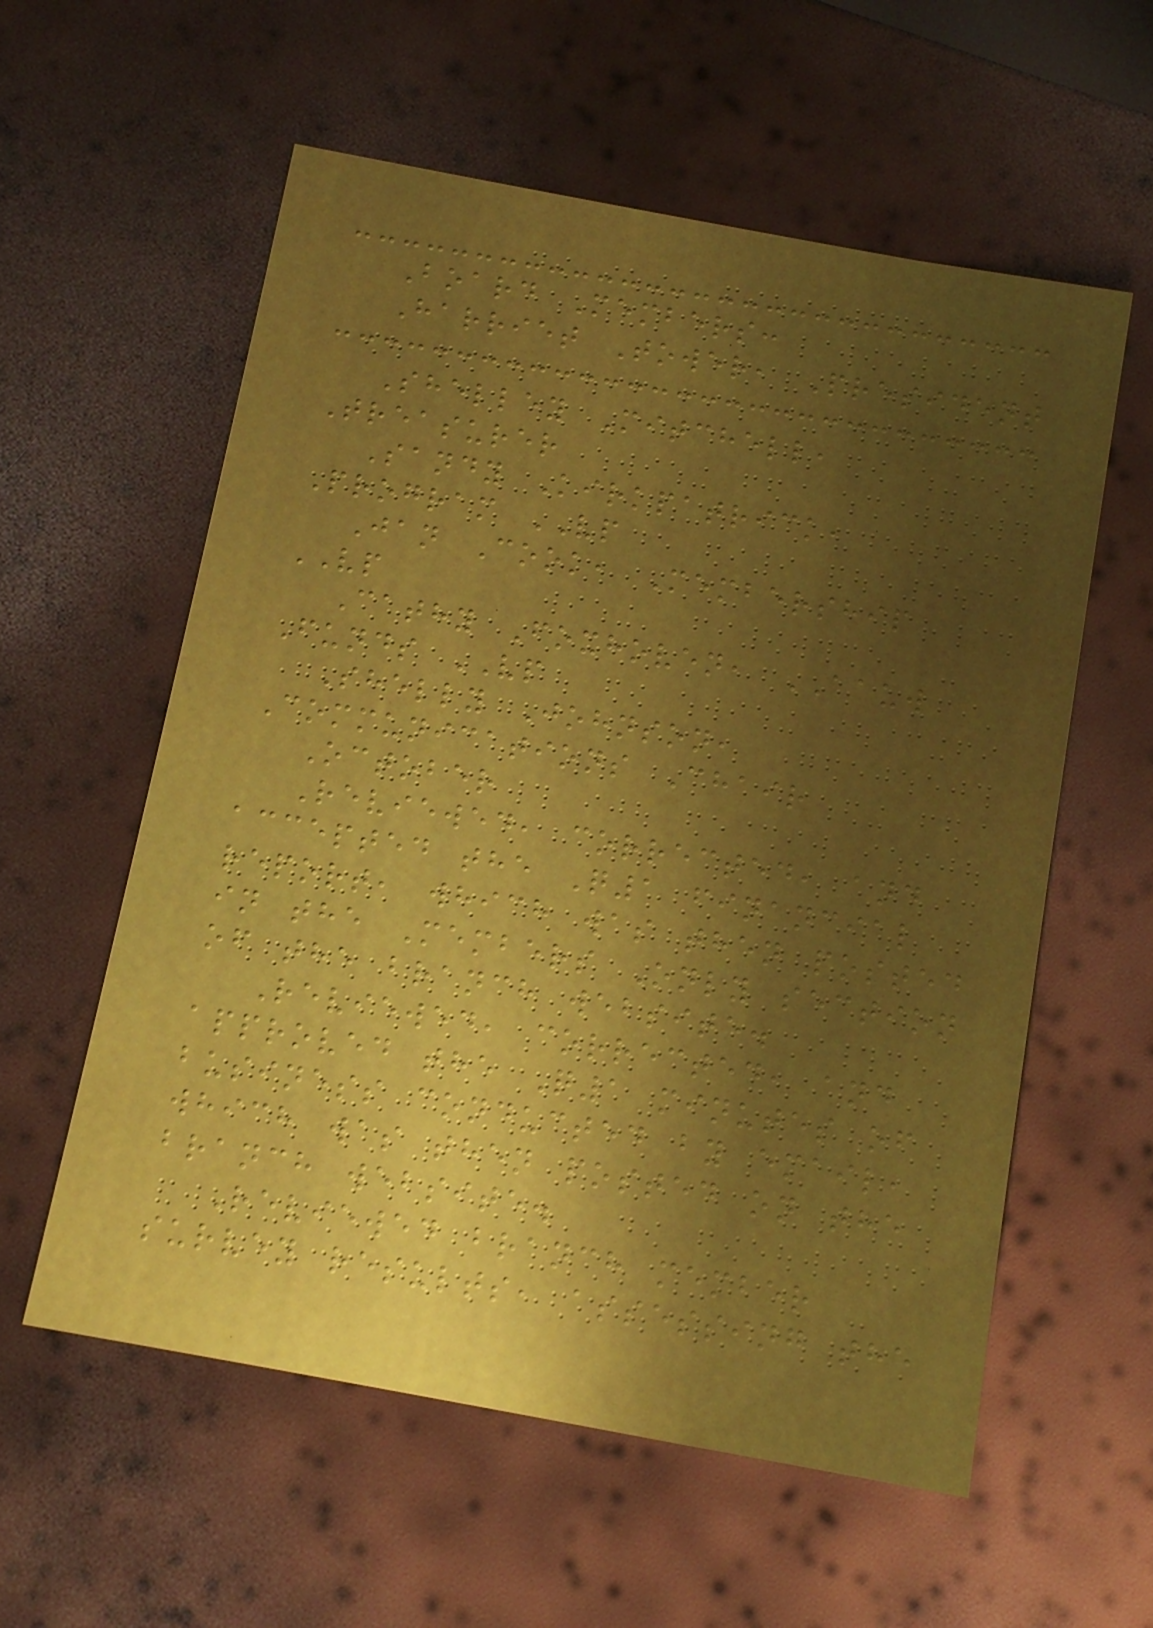Board Members:
Harriet Tower, President
Shelley Mitchell,
Treasurer
Sandy Kirkpatrick,
Program VP
Jan Cook, Membership
VP
Cathy Foxhoven, AAUW
Funds VP
Shelly Johnson,
Communications Chair
October
Reviewed, corrected, and
accepted the Q1 financial
report, which was then posted
in the Members Only section
of the branch website.
Reviewed, corrected, and
approved the Q1 minutes of
business conducted by email,
which was then posted on the
branch website.
Reviewed branch member
survey results, assessing the
